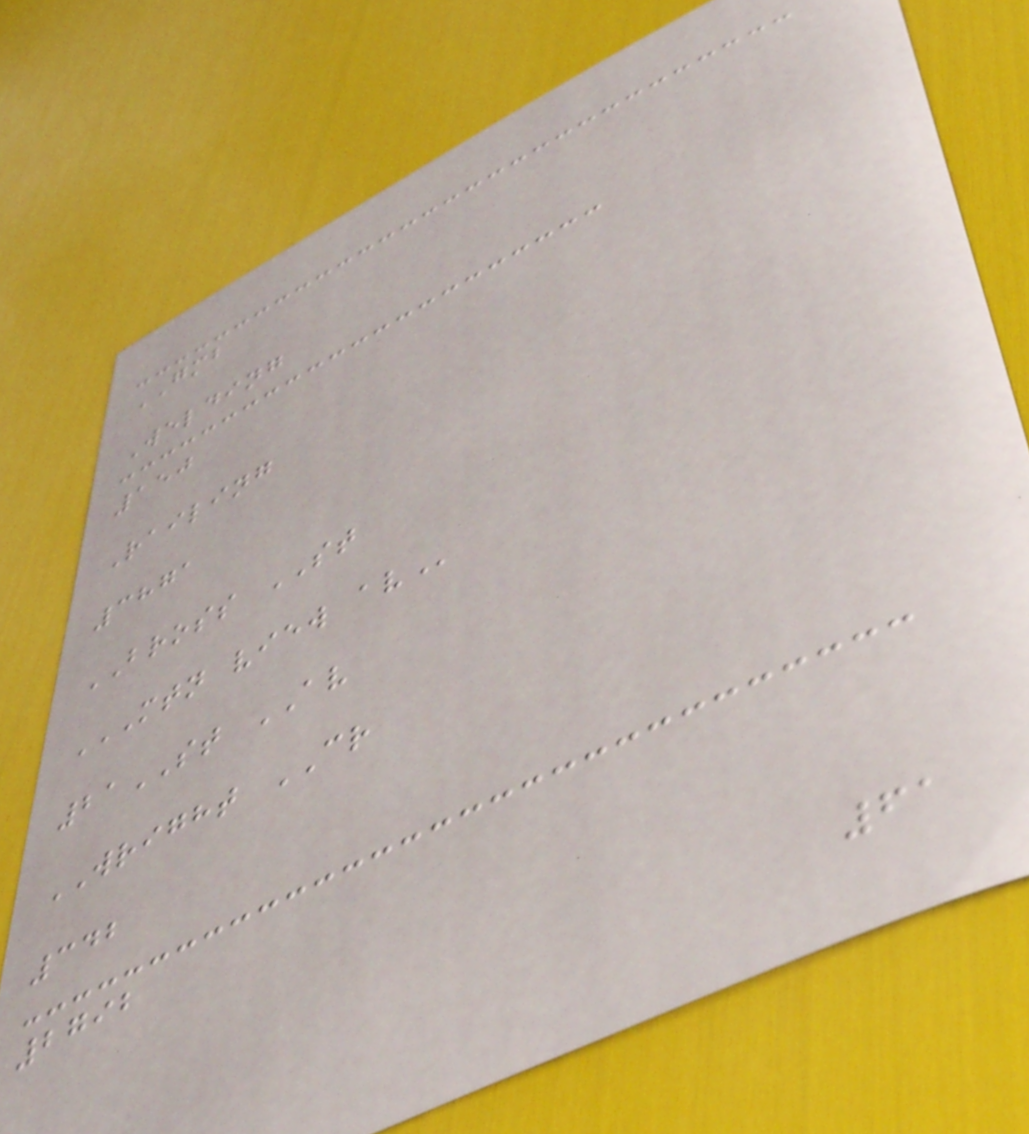GMB
Welding
150
Railing
3871
BROSS ST
MTN VIEW AV
21ST AV
WRIGHT CR
342
2792
61
